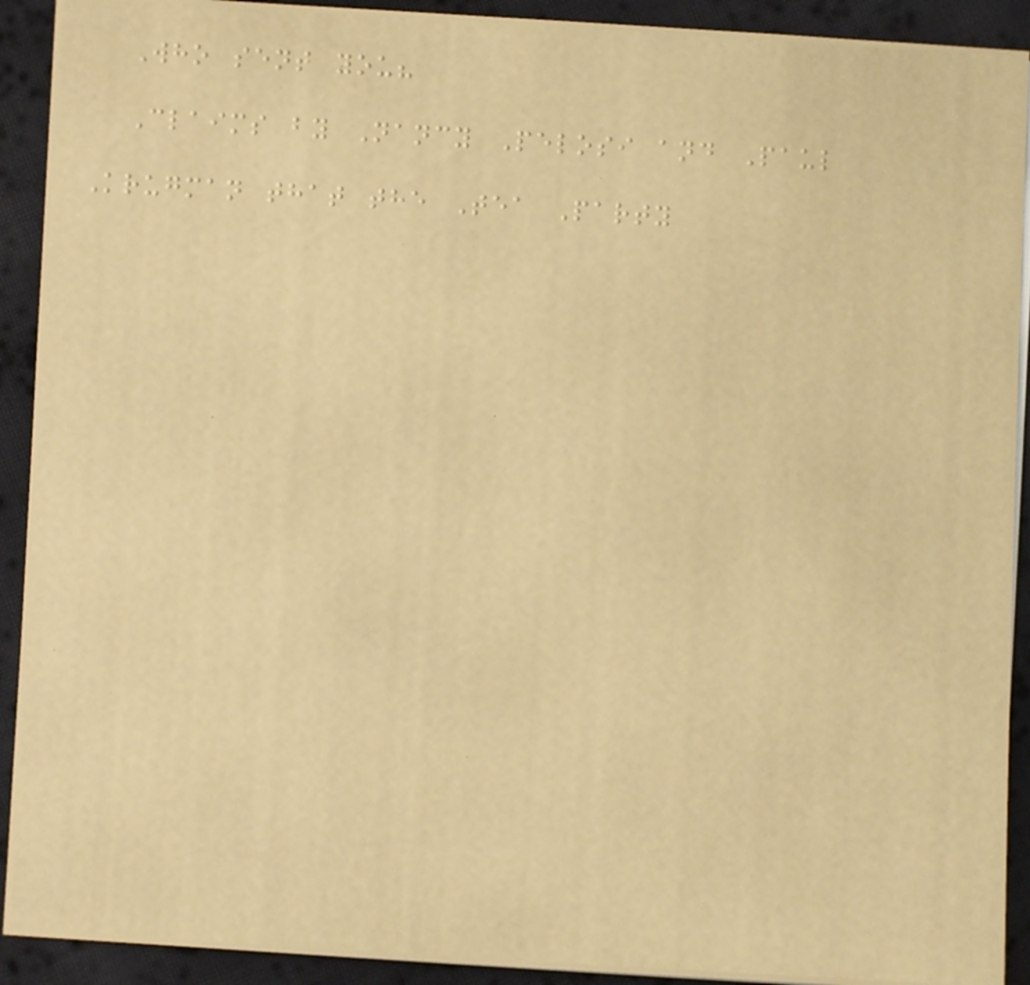Who sent you?
Claims by Nancy Pelosi and Paul
Krugman that the Tea Party
